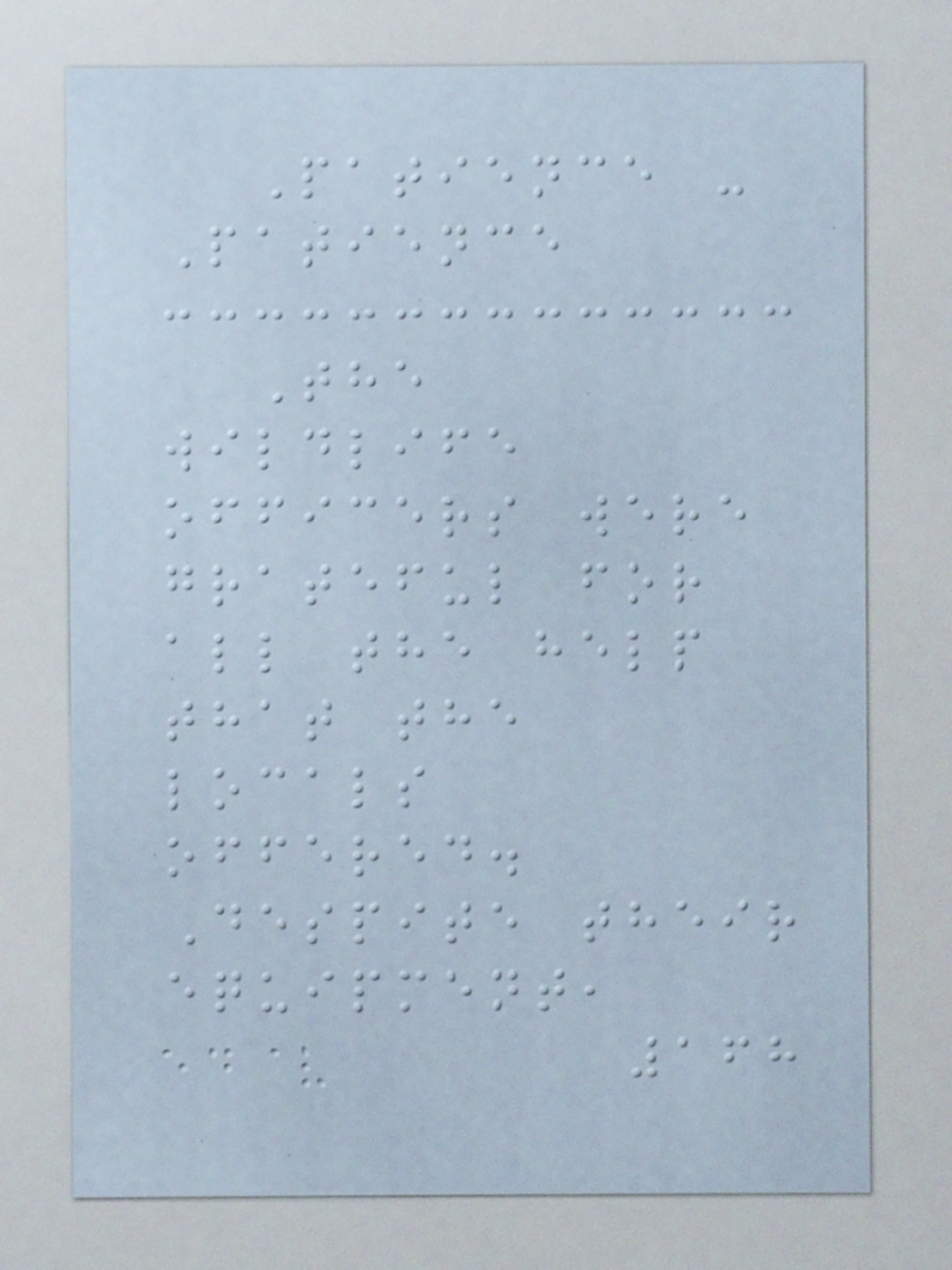Patience -
Patience
The
wildlife
officers were
grateful for
all the help
that the
locals
offered.
Despite their
equipment,
168
